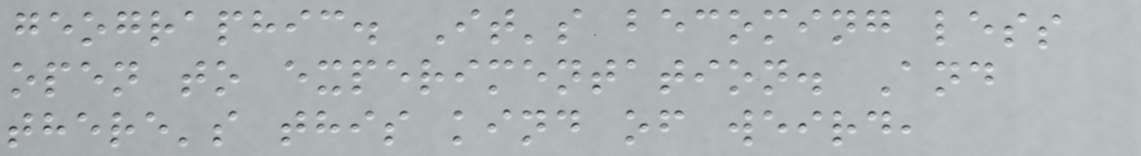geographic. It's becoming less
open to experimentation. And
there's this kind of weird,
